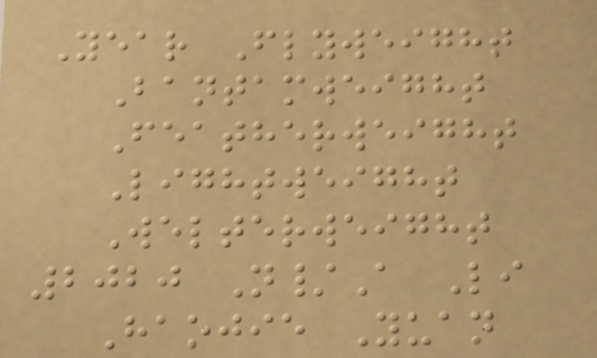Year Flyweight
Bantamweight
Featherweight
Lightweight
Welterweight
2020 N/A Li
Haojie Yuan
